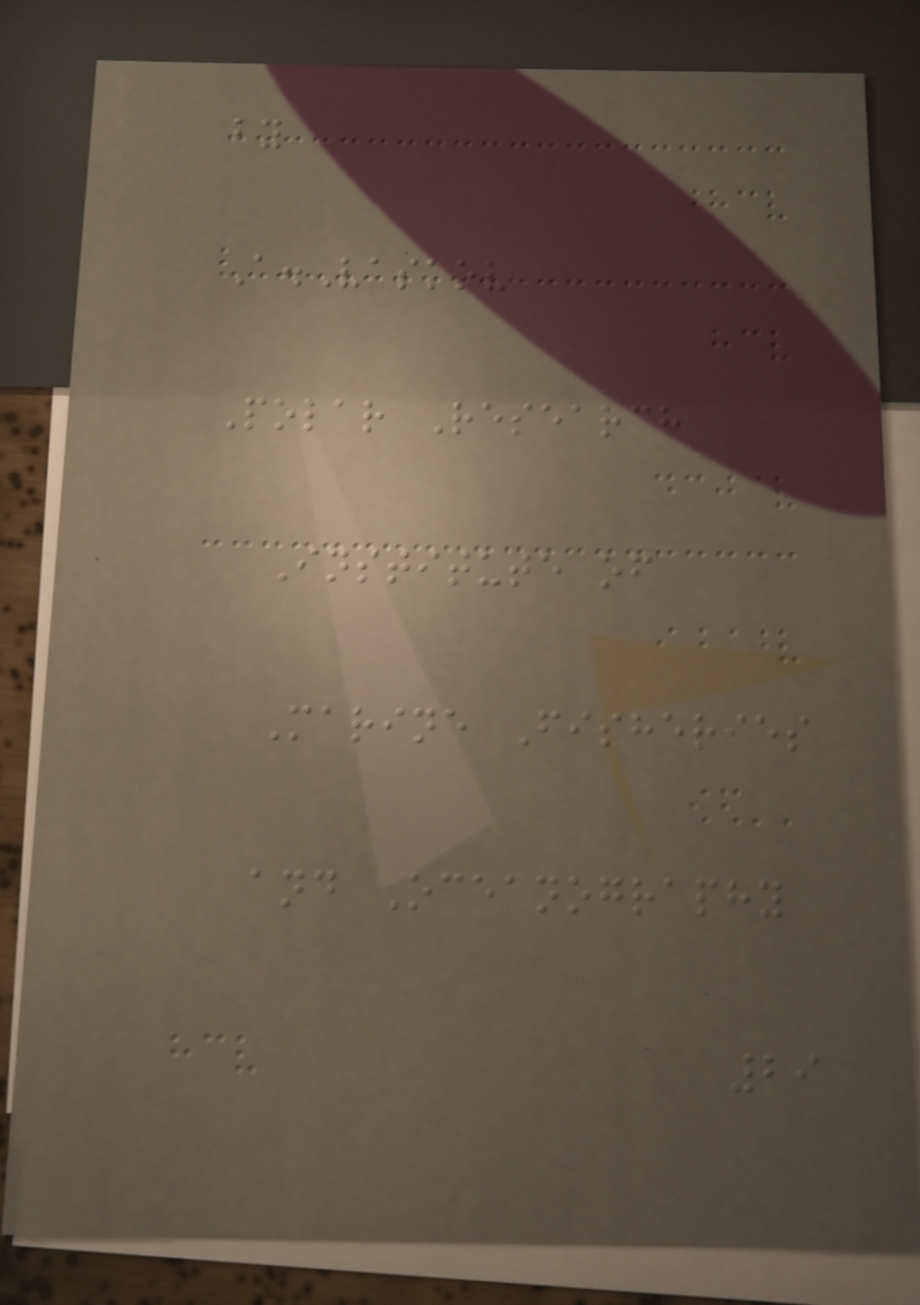by
A.Vaskov
Polar Research
Institute of
Marine Fisheries
and Oceanography
29
